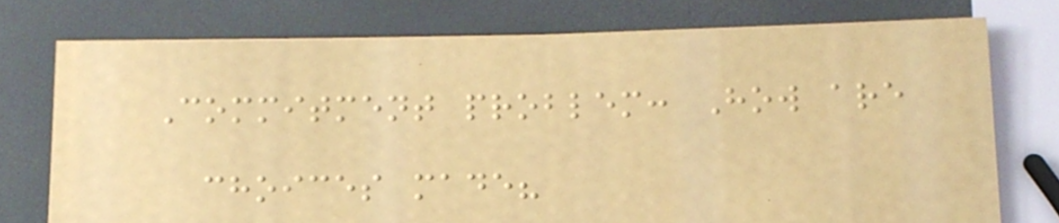Commitment problem: How are
choices made?
